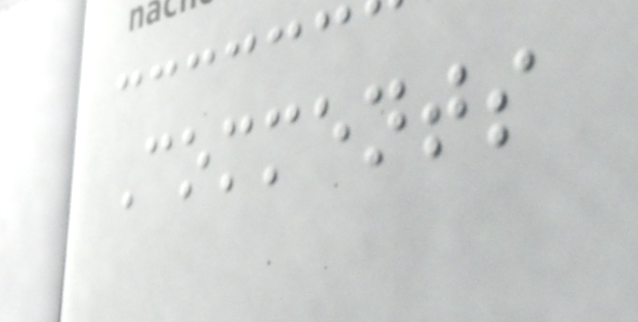Comments
